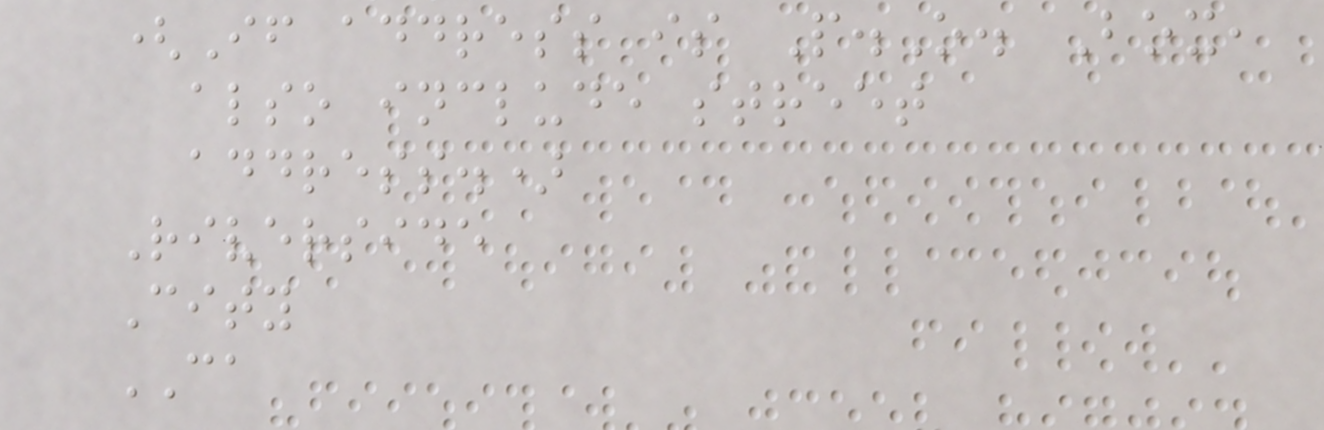(If address is P.O. Box,
also include street
address.)
Riverside
City
CA
